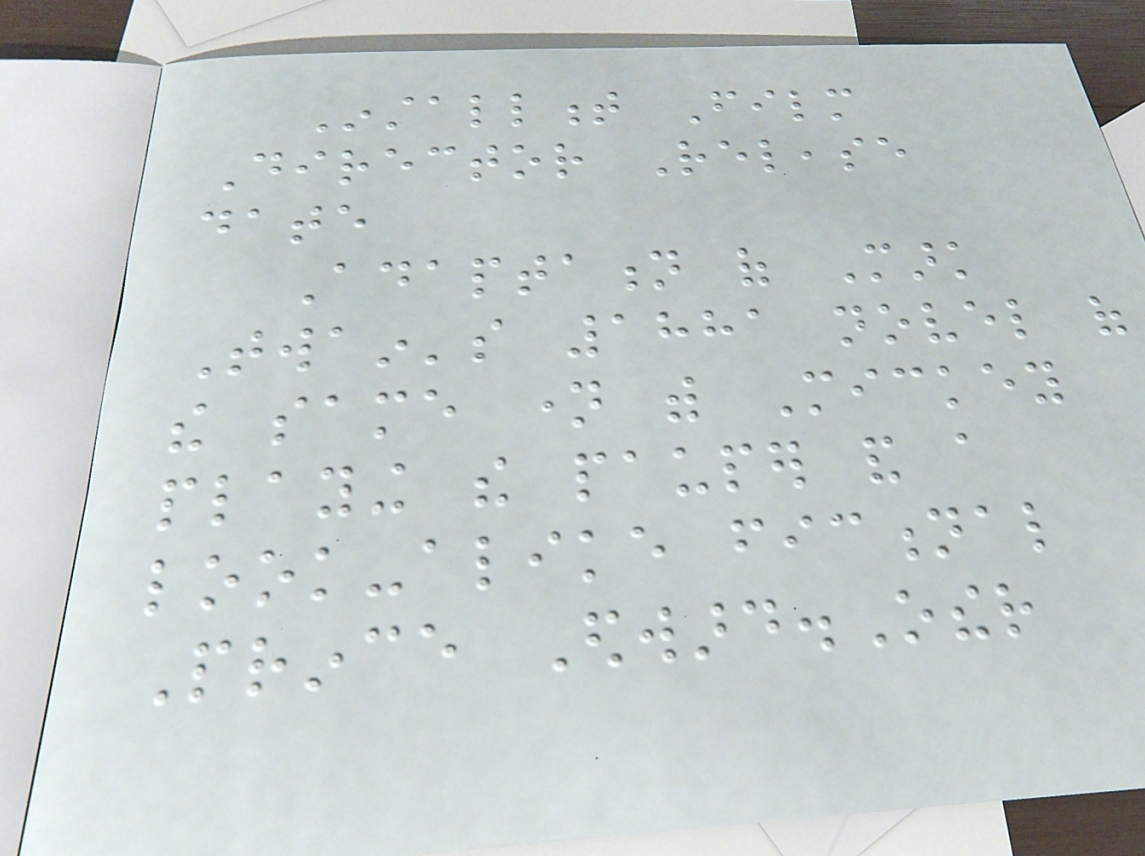Installment Film
Director Release
date
Adaptation of Mark
Twain's 1881 novel of
the same name with Mickey
playing the pauper and a
look-alike fictional
Prince Edward.Other
